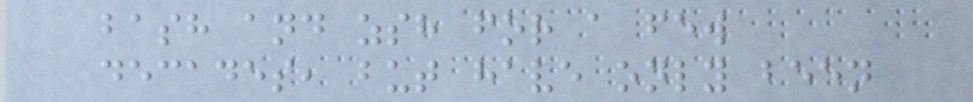bash and zsh for a few
decades, but have only been
